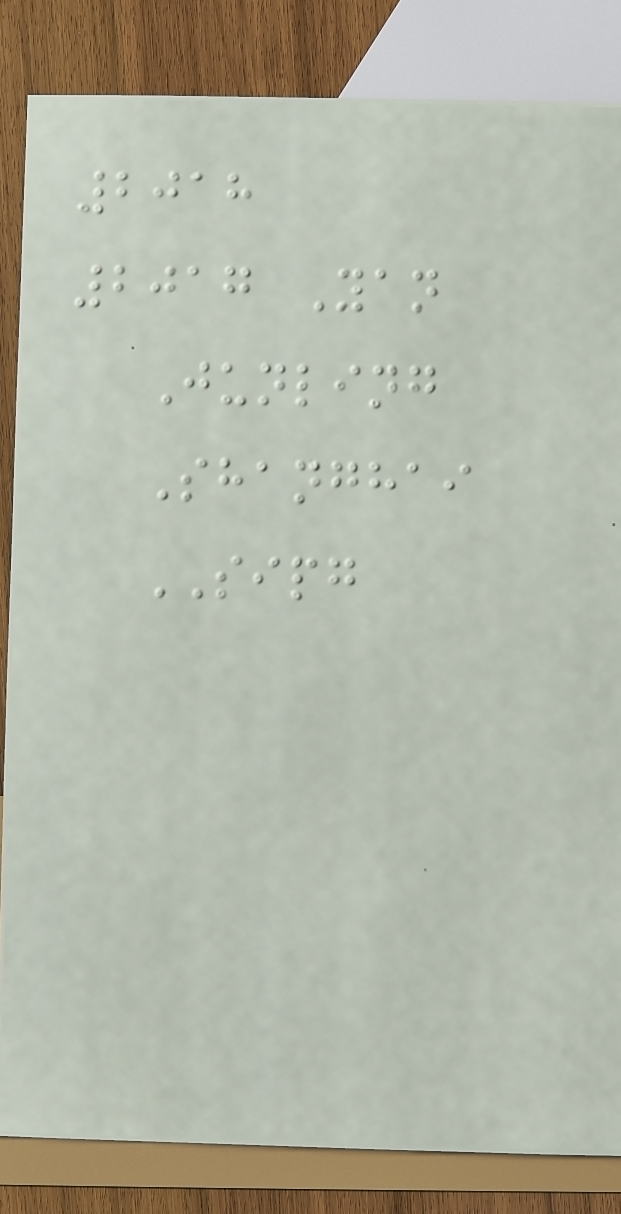2018
2017 Yan
Junling
Shanghai
SIPG
